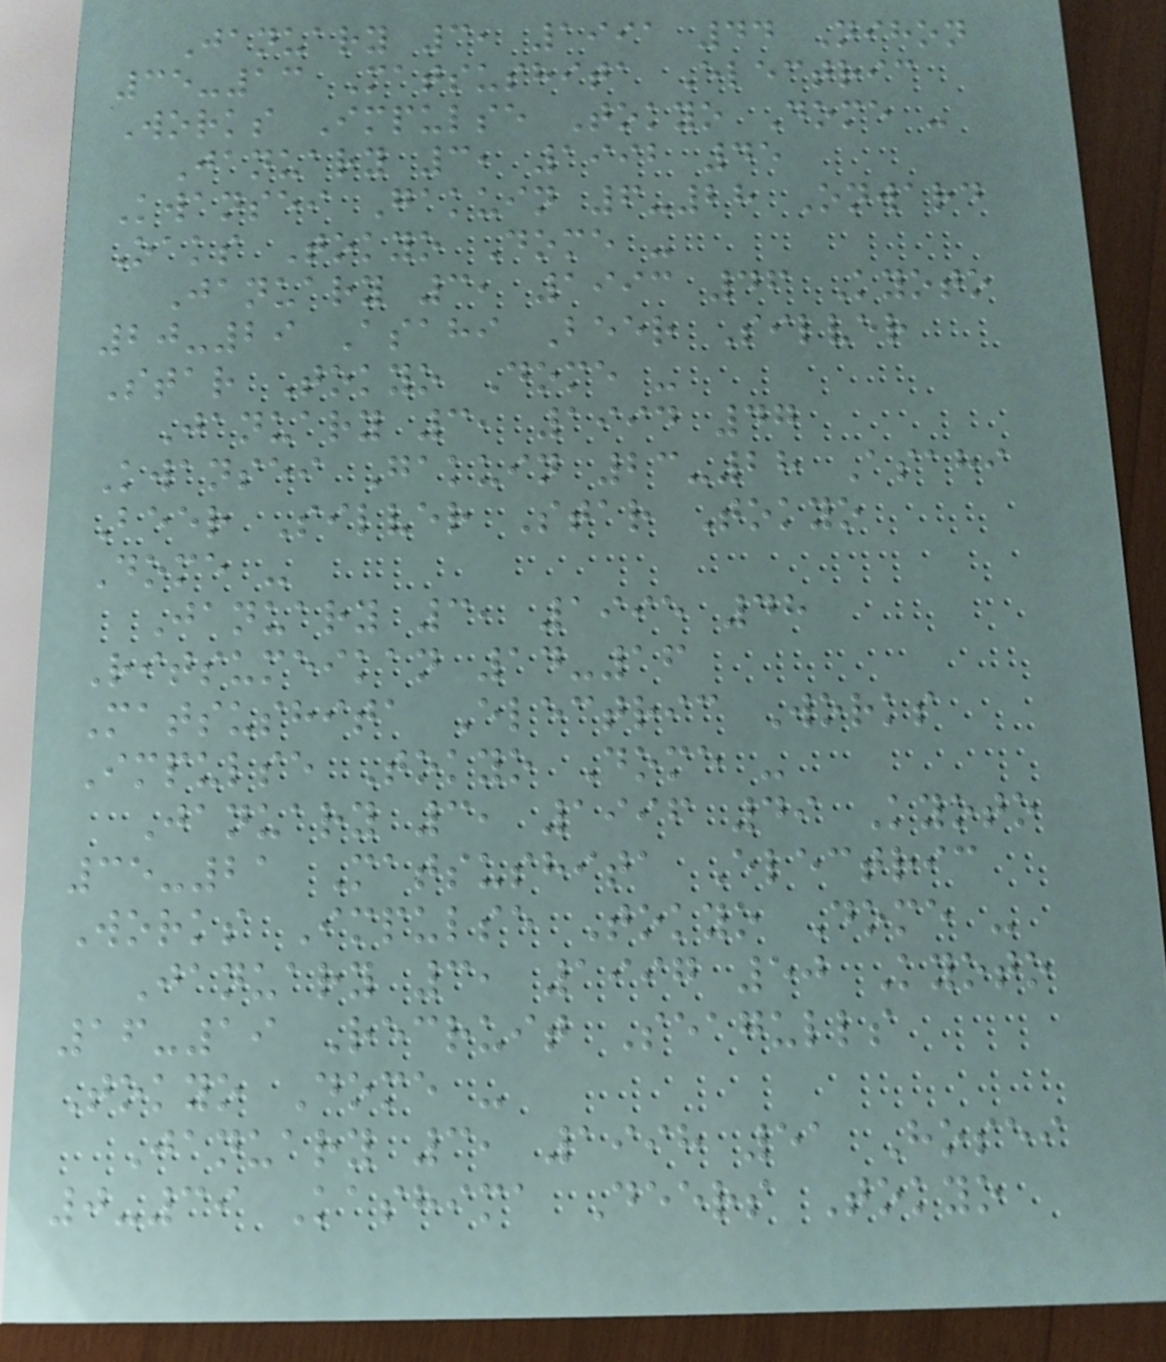January 3, 1991 44 Nihon
35-13 Matsushita Electric
Works Impulse Tokyo Dome -
January 3, 1992 45
Kwansei Gakuin 6-28 Onward
Oaks Tokyo Dome -
January 3, 1993 46 Kyoto
20-29 Asahi Beer Silver
Star Tokyo Dome -
January 3, 1994 47
Kwansei Gakuin 23-28 Asahi
Beer Silver Star Tokyo
Dome -
January 3, 1995 48
Ritsumeikan 14-16
Matsushita Electric Works
Impulse Tokyo Dome -
January 3, 1996 49 Kyoto
35-21 Matsushita Electric
Works Impulse Tokyo Dome -
January 3, 1997 50 Kyoto
16-19 Recruit Seagulls
Tokyo Dome -
January 3, 1998 51 Hosei
0-39 Kashima Deers Tokyo
